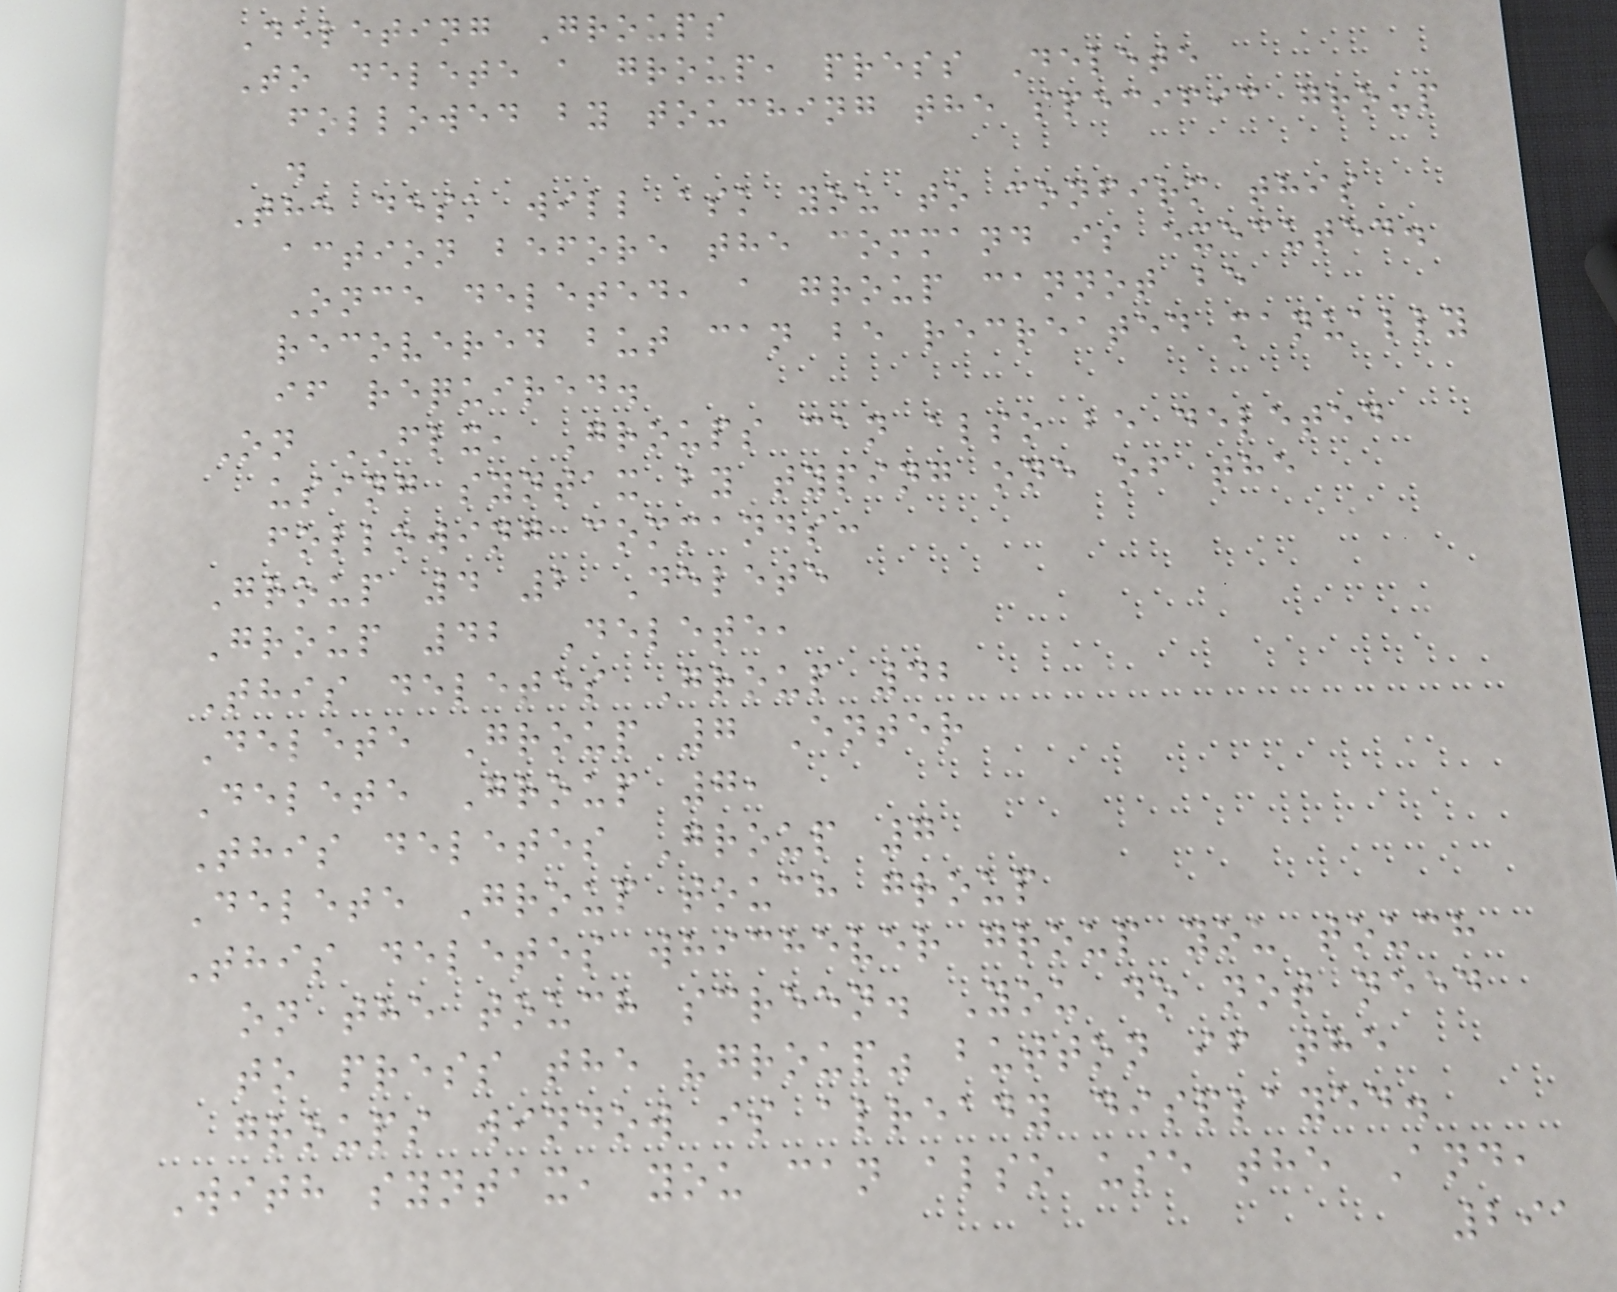Deleting Groups
To delete a group, press Delete
followed by touching the specific group
.
The desk will ask you to confirm this
action before the command is executed.
Once deleted, a group cannot be
recovered but can be recreated manually
if required.
On FLX, Groups can also be deleted
using syntax by typing one of the
following commands:
Group 4 2 Delete
Group 42 Delete,
This deletes Group 42
Delete Group 7 Enter
Delete Group 7,
This deletes Group 7
Delete Group touch group
This deletes whichever group you touch
on the touch screen. You do not need
to press the "group" button if the
groups window is already displayed.
With syntax, you can also use the And,
291
